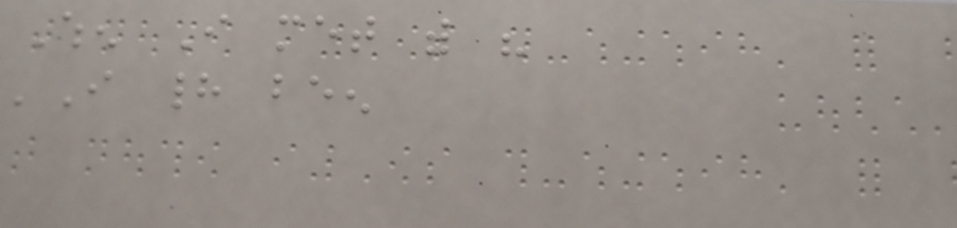When I met with his
'I had been
